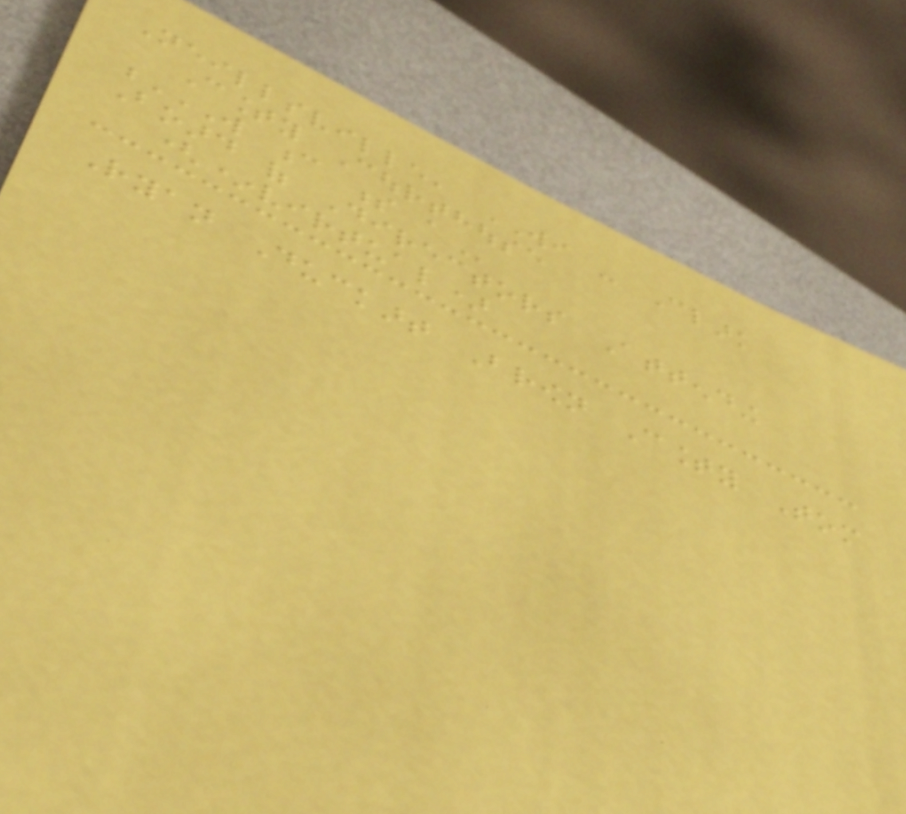Neillsville, WI - Clark
County Courthouse
W C S A
Board of Directors Attending
(*virtual)
Ryan Duckart Brown County Tom
